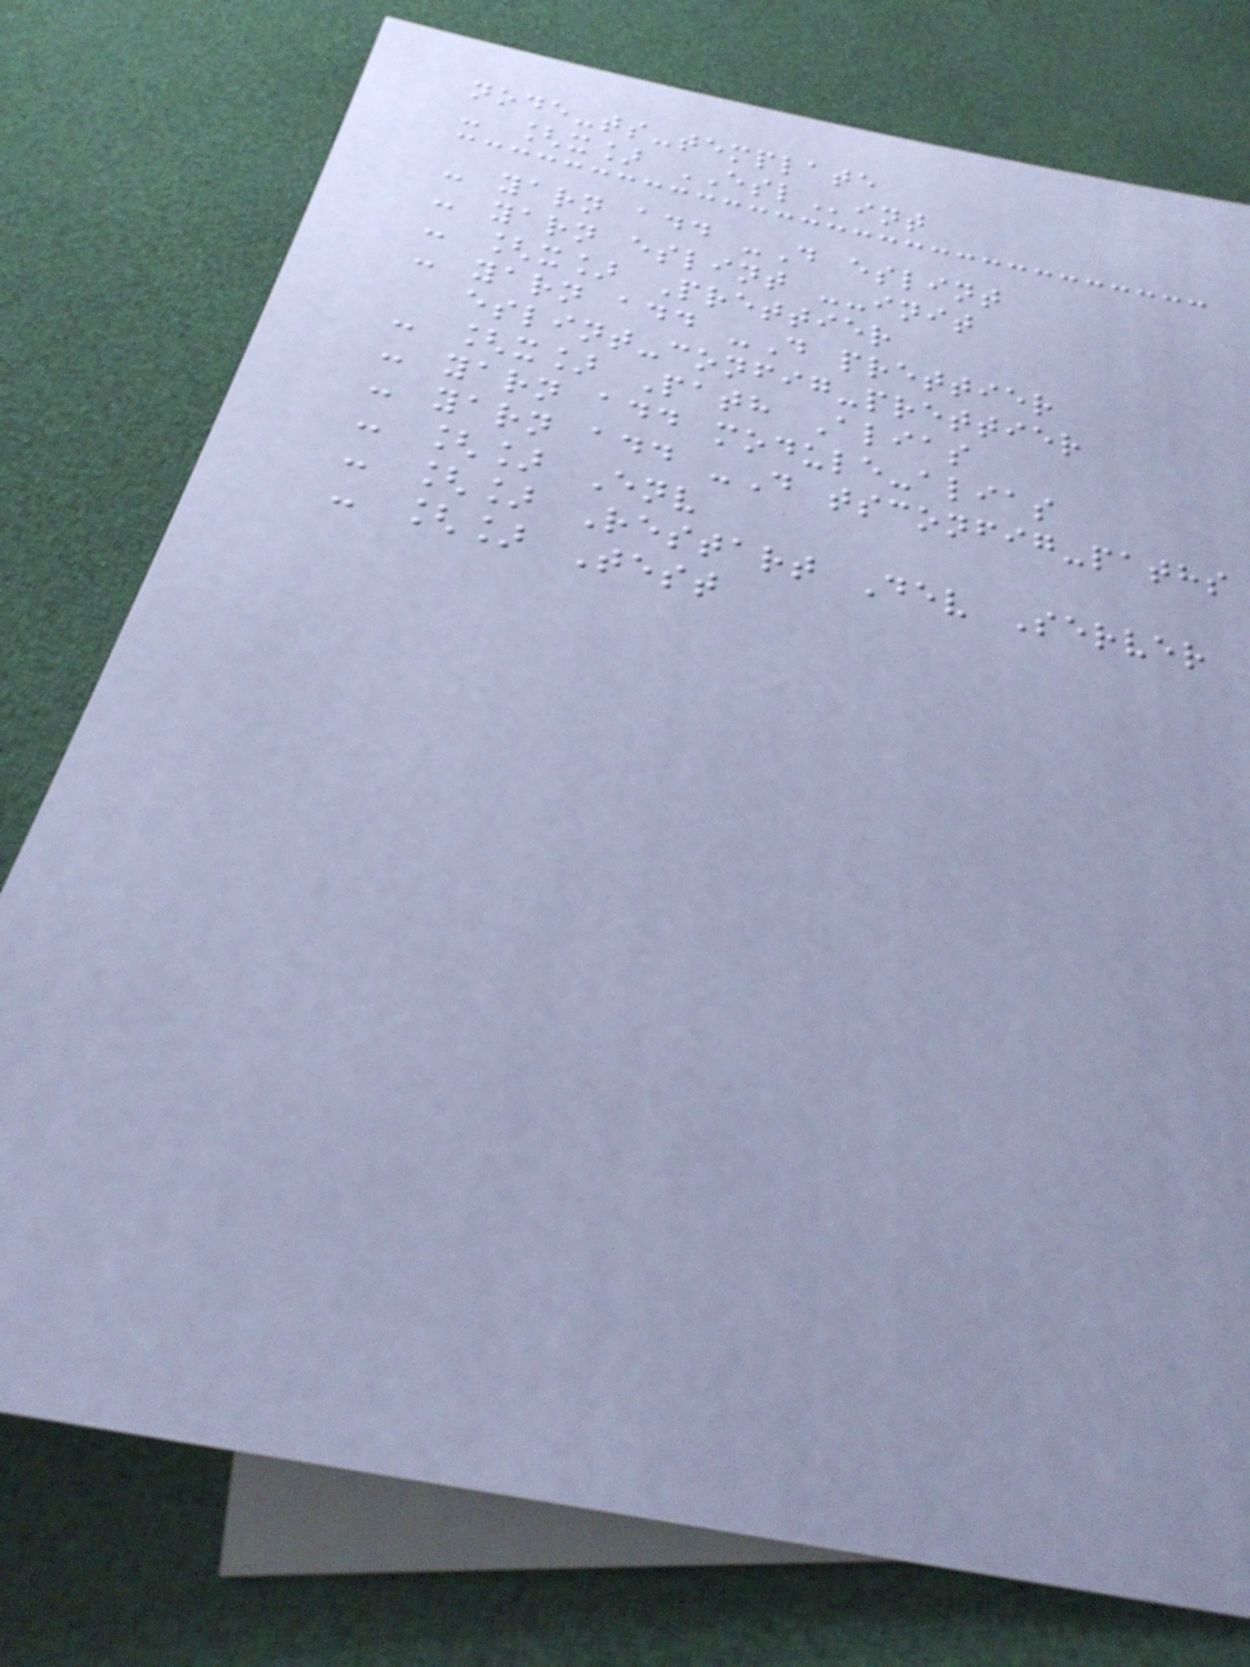node-ts-template
- [x] ESLint
- yarn add -D eslint
- yarn eslint --init
- [x] Prettier
- yarn add -D prettier
eslint-config-prettier
- [x] Path Alias
- yarn add module-alias
- yarn add -D tsconfig-paths
- [] Env
- [] Restart Dev Server
- [] Test
